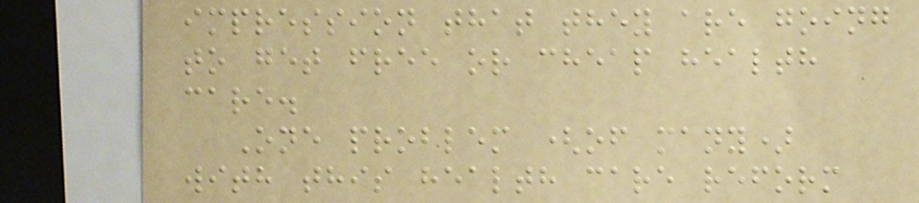impression that they are going
to get free or cheap health
care.
One problem (of many)
with this health care reform
